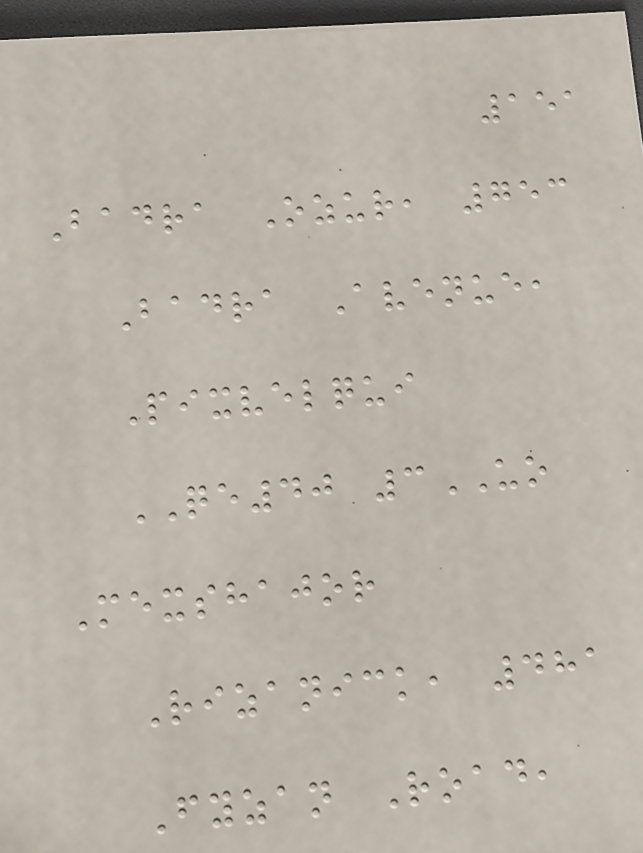151
Badra Ozur, 753
Badra Avenue,
Pixvelqui
QE40 3UO
Mexshajor
Rizanick, 481
Fyzan Road,
